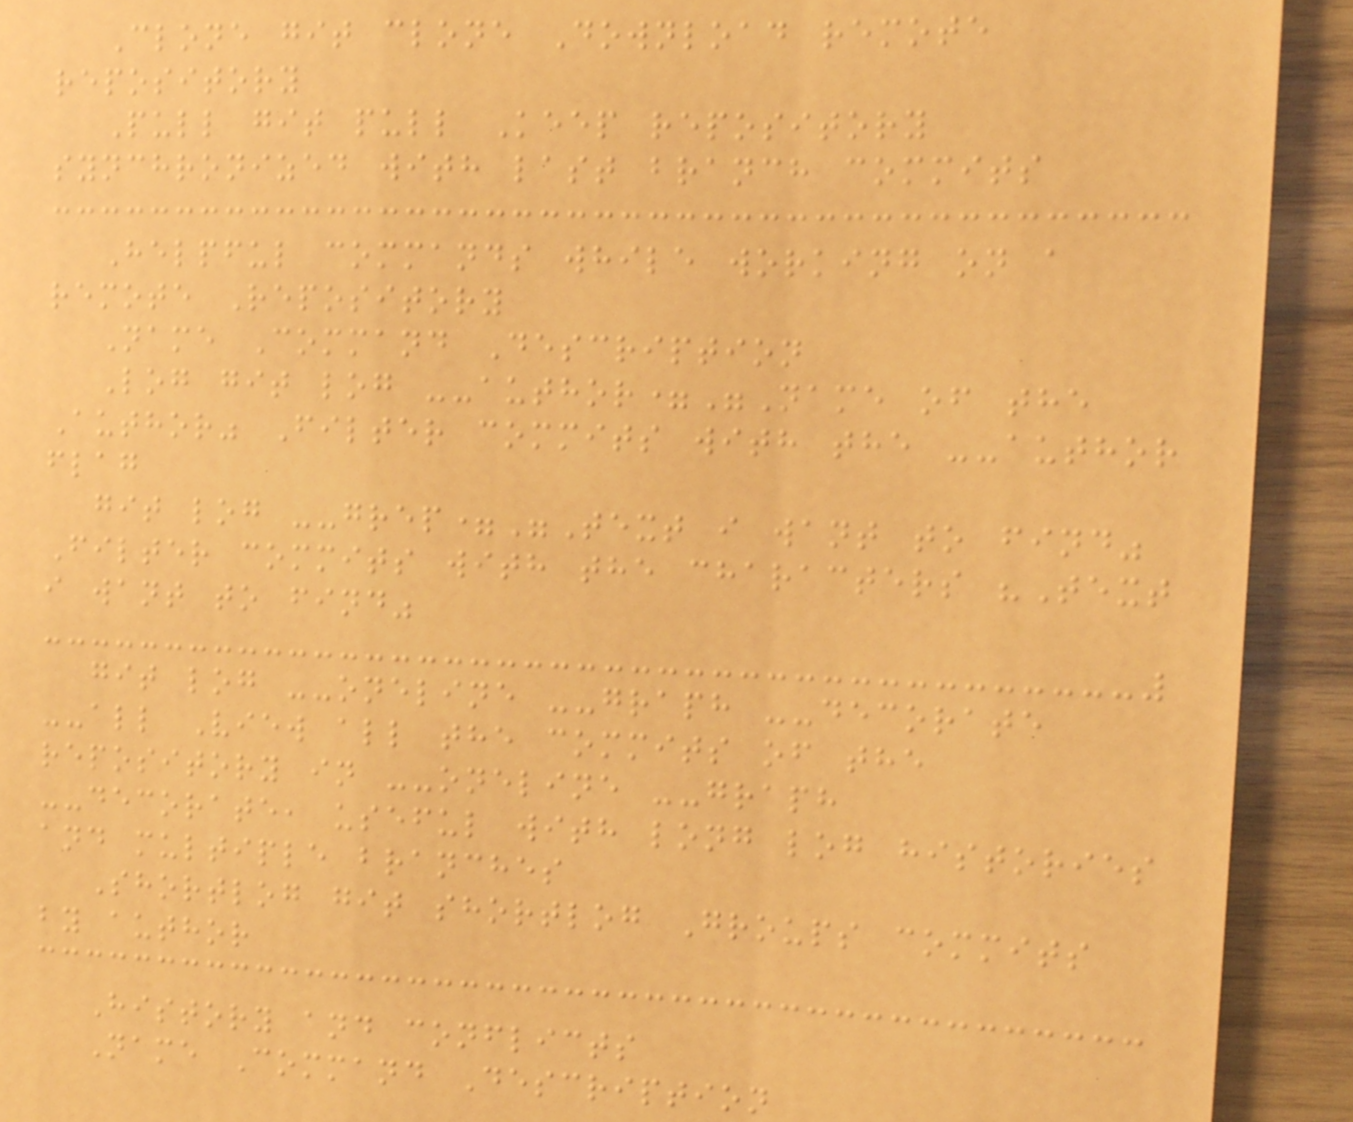Clone git clone Download remote
repository
Pull git pull Keep repository
synchronized with last branch commits
Helpful commands while working on a
remote Repository
Name Command Description
Log git log --author="Name of the
Author" Filter commits with the --author
flag
git log --grep="Text i want to find"
Filter commits with the characters "Text
i want to find"
git log --oneline --graph --decorate
--all View all the commits of the
repository in --oneline --graph
--decorate, useful with long log histories
and multiple branches
Shortlog git shortlog Groups commits
by author
History and conflicts
Name Command Description
